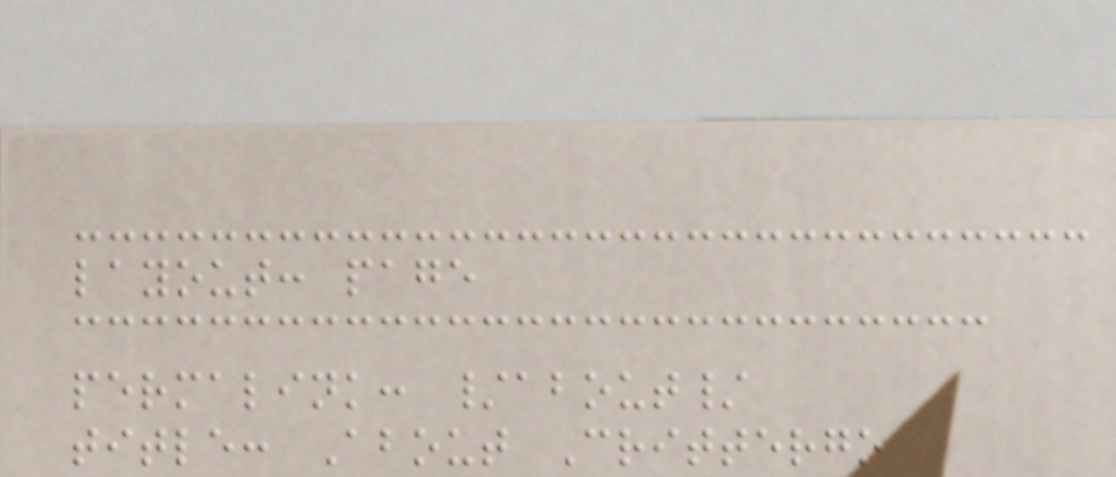layout: page
permalink: /about/
title: About Crittergo
